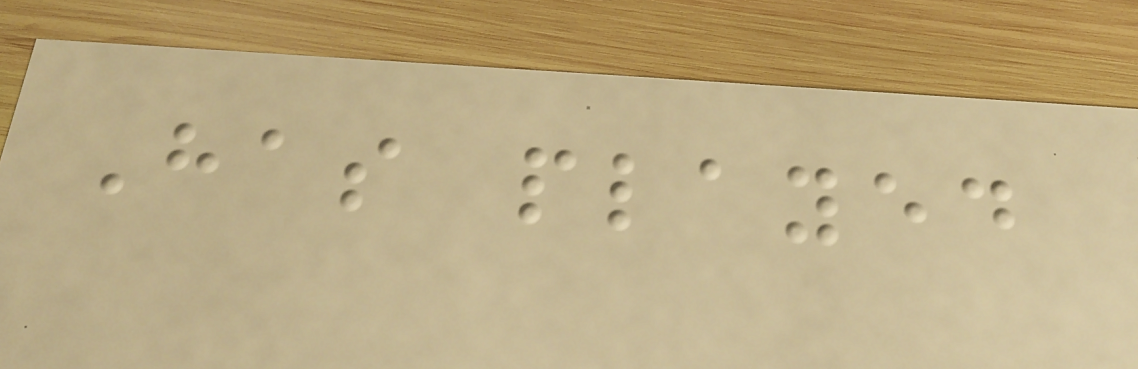Has played
